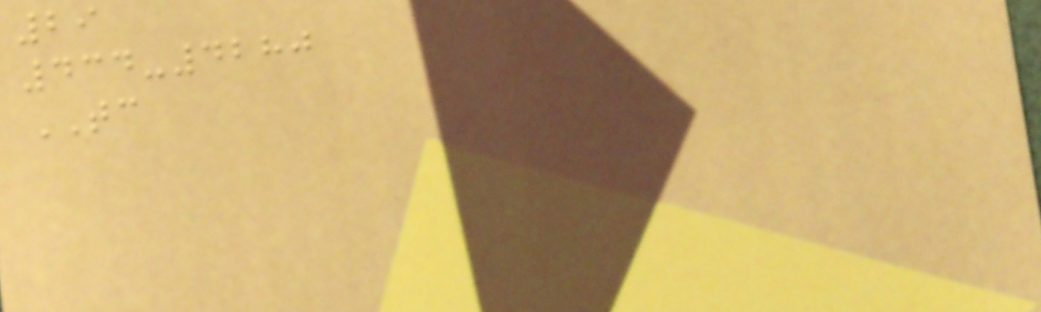29
434-4280
TC
